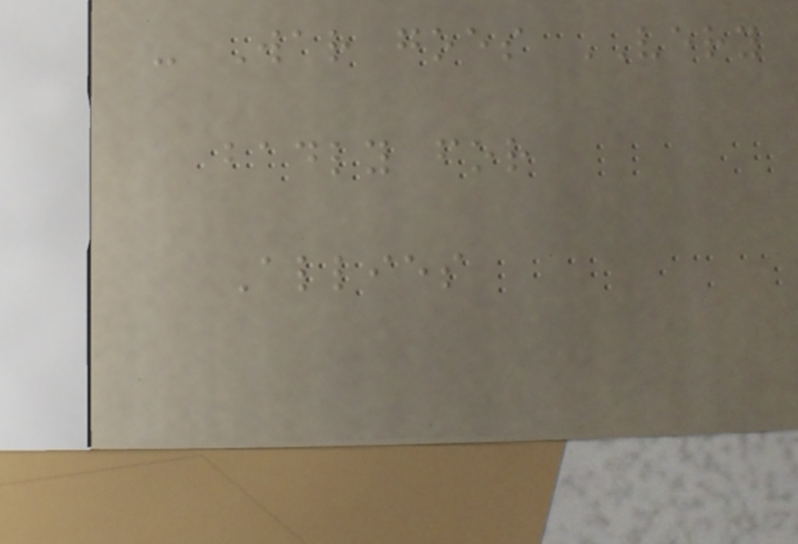- War goes VERY
badly for
Allies
